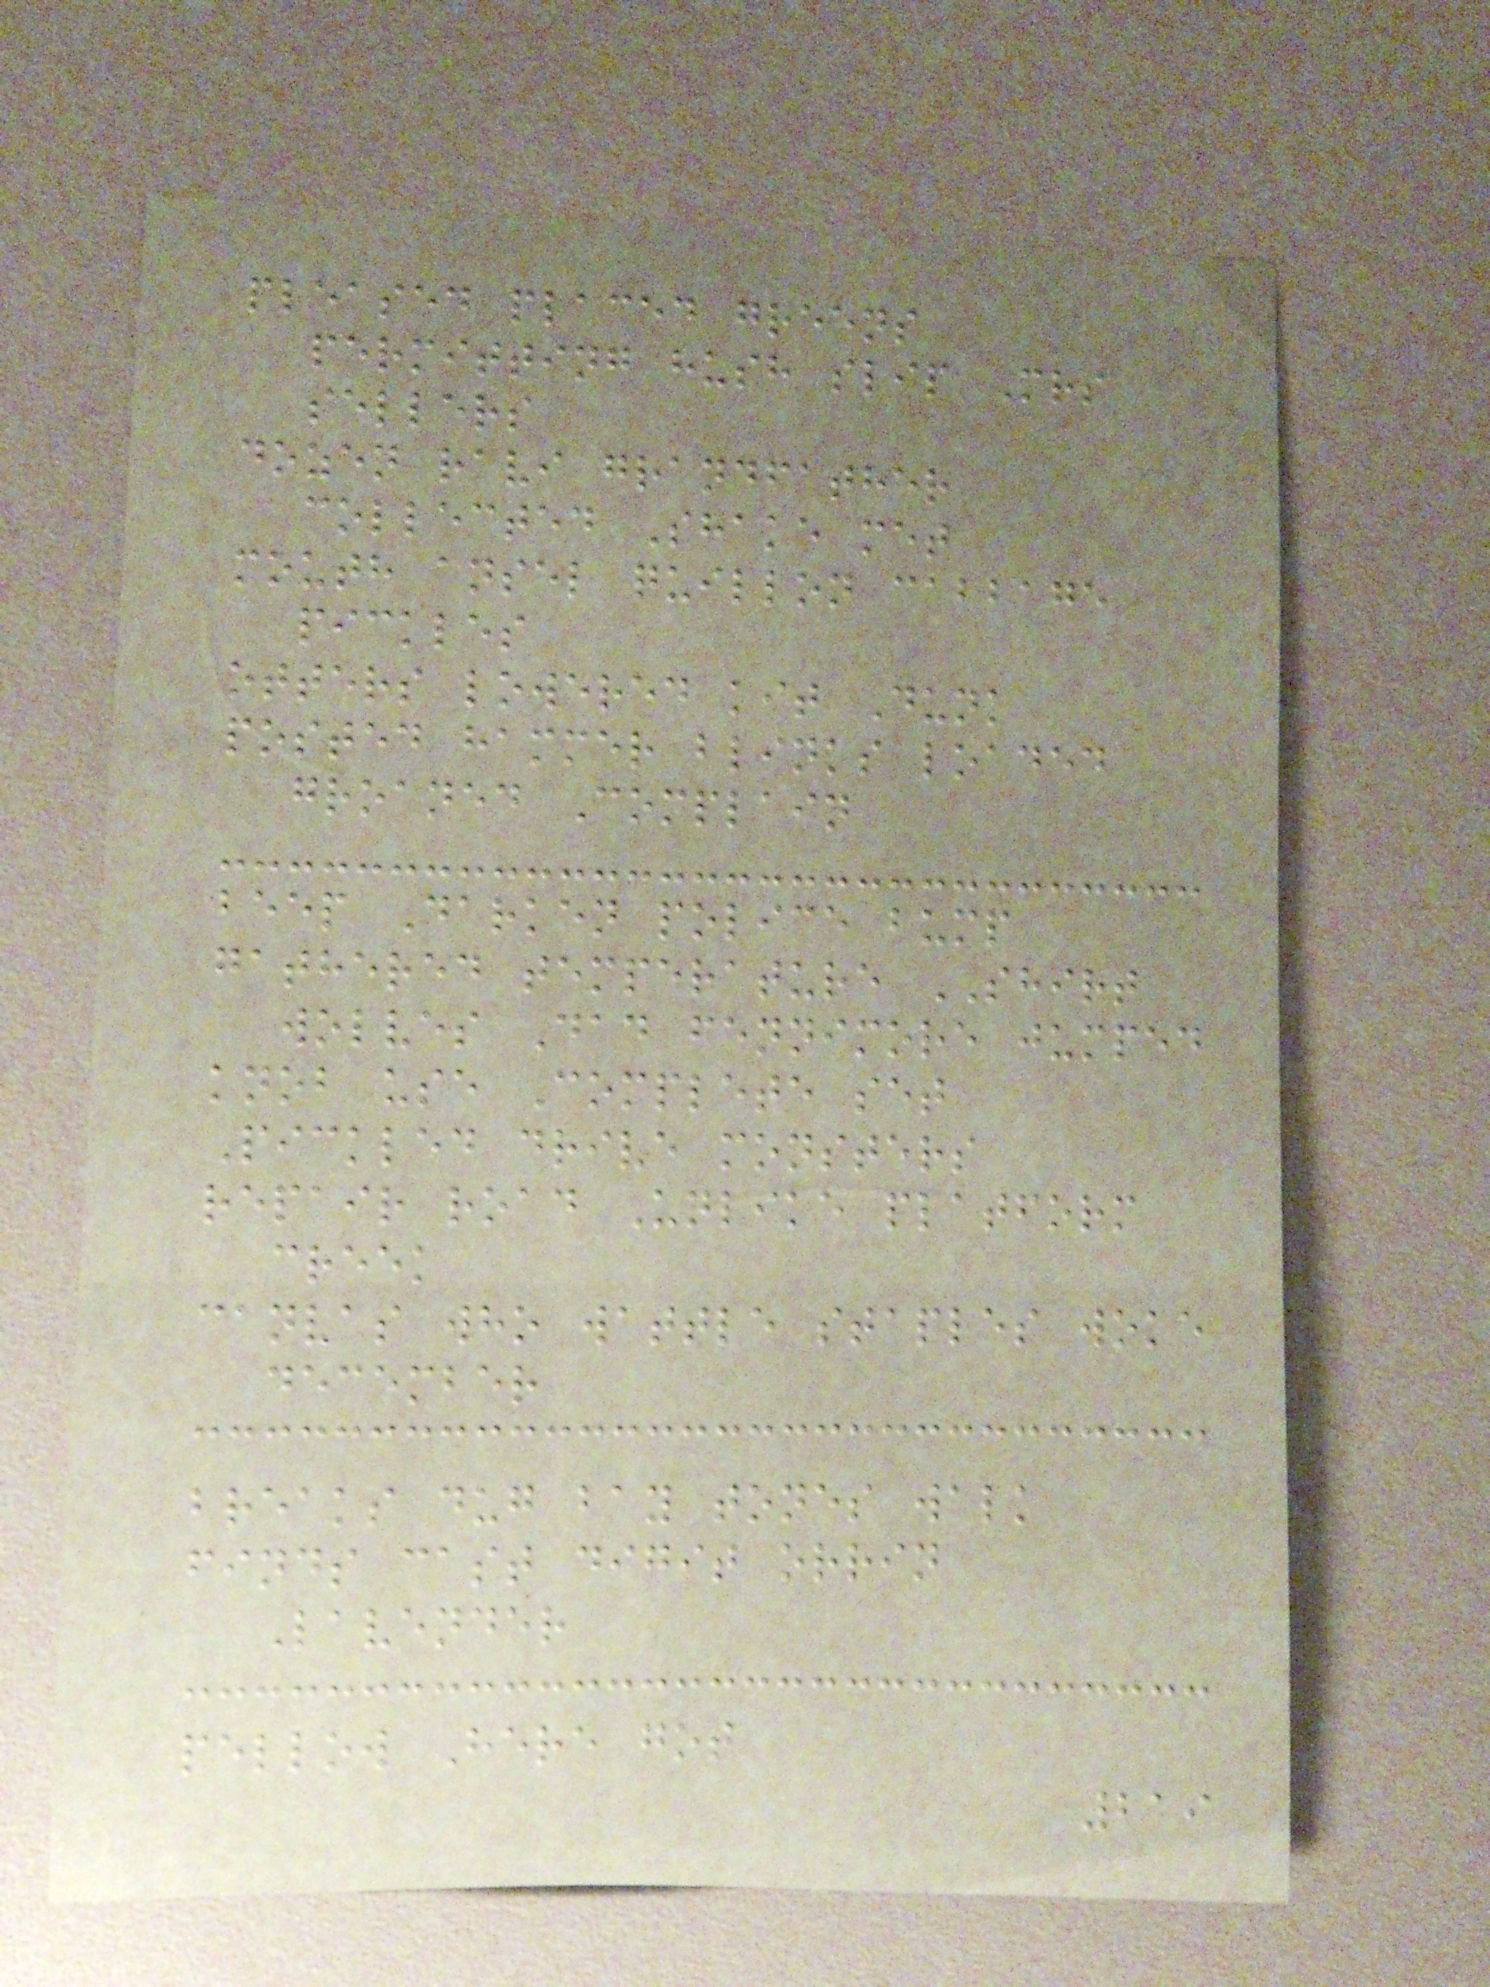pleased placed greens
permitting hush slip Mrs
sellers
dozen ravi grandfather
collected Shake met
mouth ansel quillon cabbage
pickles
otters lowered kit Dunk
posted hammer blinks loaded
groaned Complain
beep Darken police bump
gathered temperature SHIRT
wolves Dad fennimore jumped
knob use Complete set
Pickled drive monsters
repair road Unlike platform
creek
canvas who wattle staples woke
december
breaks dug bay tones walk
finds cast digit orrin
Lavender
pellow Here got
219
